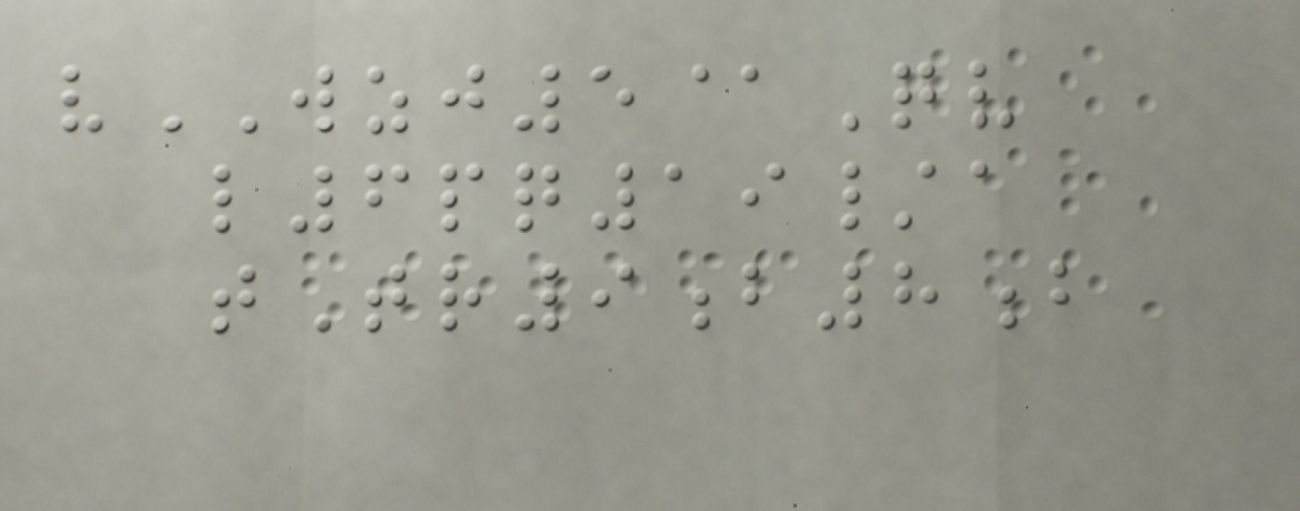vWZJ5@Qv
l6pq19/a
tTr9b8b
